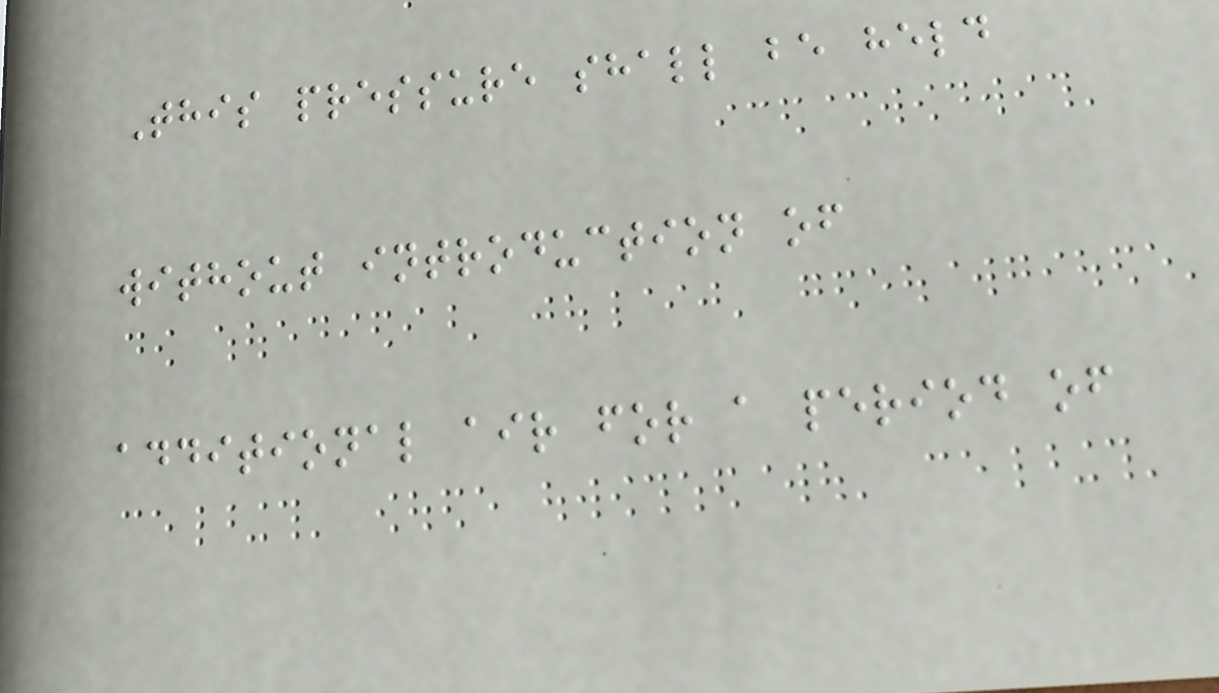This pressure shall be held
without introduction of
additional air for a period of
